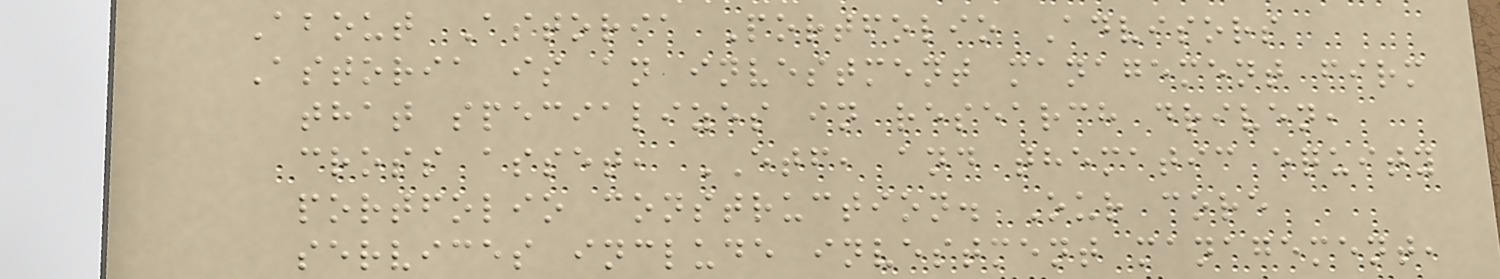About Astoria Portfolio Advisors
Astoria is an investment management firm
that specializes in research driven,
cross asset, ETF, and thematic equity
portfolio construction. Our core
services include investment management,
